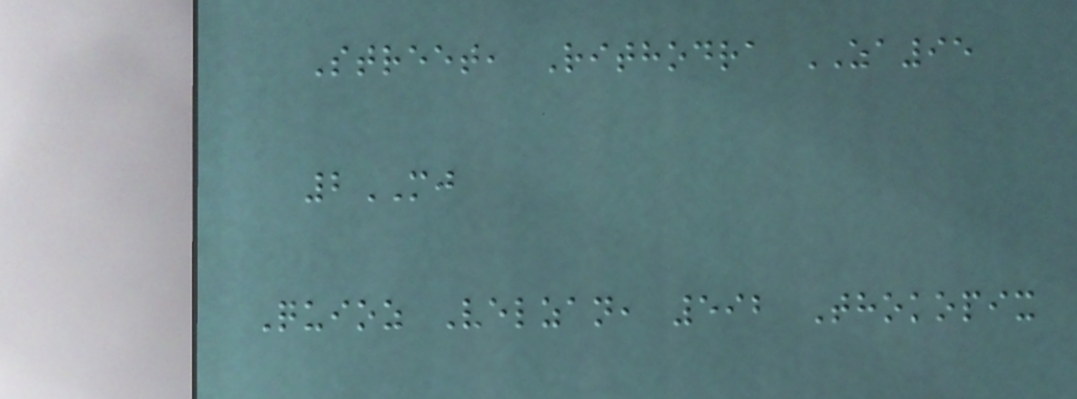Street, Rithodra ZA95
2MJ
Quioz Velzan, 592 Thokopix
